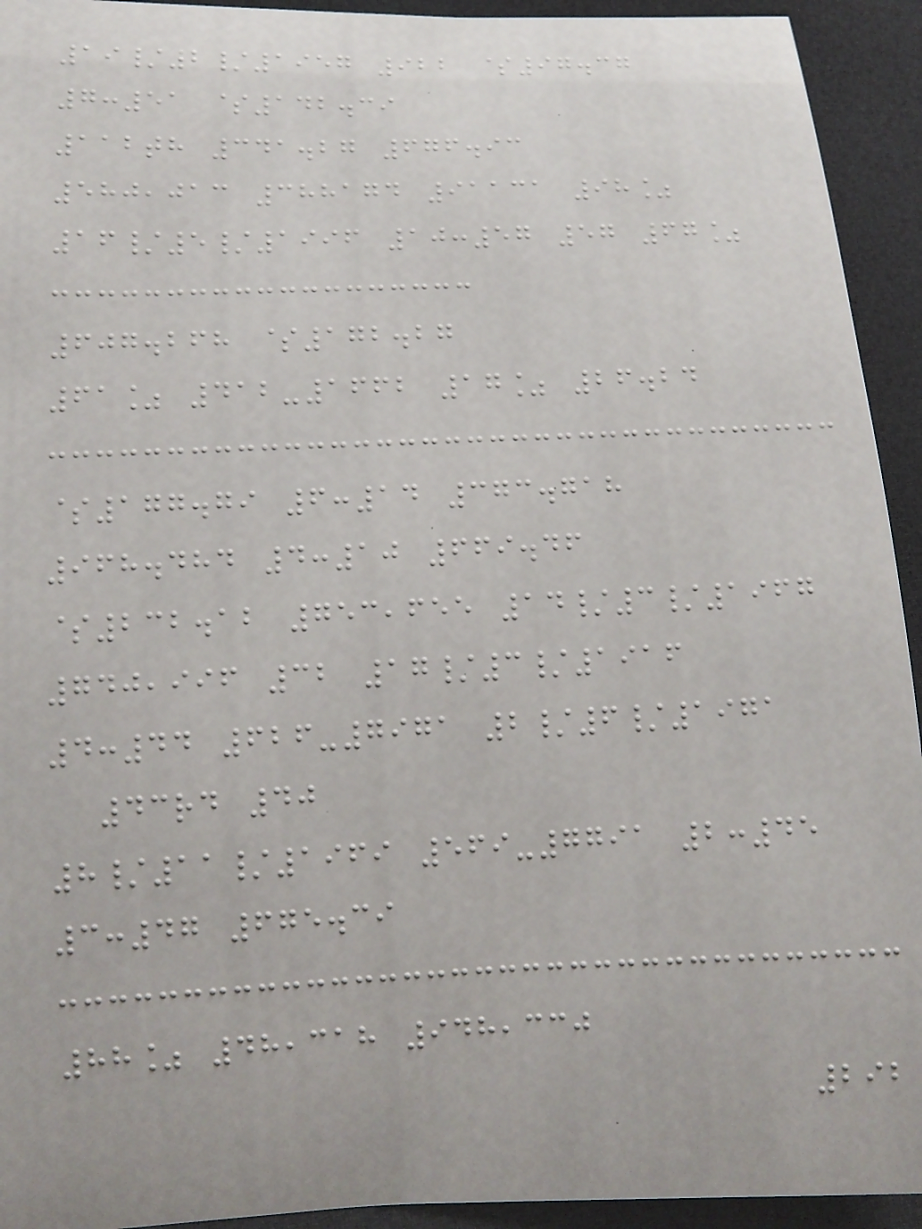19/2/1957 922 $97.37
7:51 $142.39
112th 341.27 676.93
580,013 388174 91131 98%
16/5/1996 10:57 57 67%
607.268 $172.27
61% 412-1662 17% 26.24
$177.79 6:14 373.718
968.484 4:10 669.46
$232.12 753,655 14/3/1967
740,996 32 17/3/1916
4:44 626-7971 2/6/1971
43rd 40
8/11/1969 569-7791 2:45
3:47 675.39
88% 48,318 948,330
292
